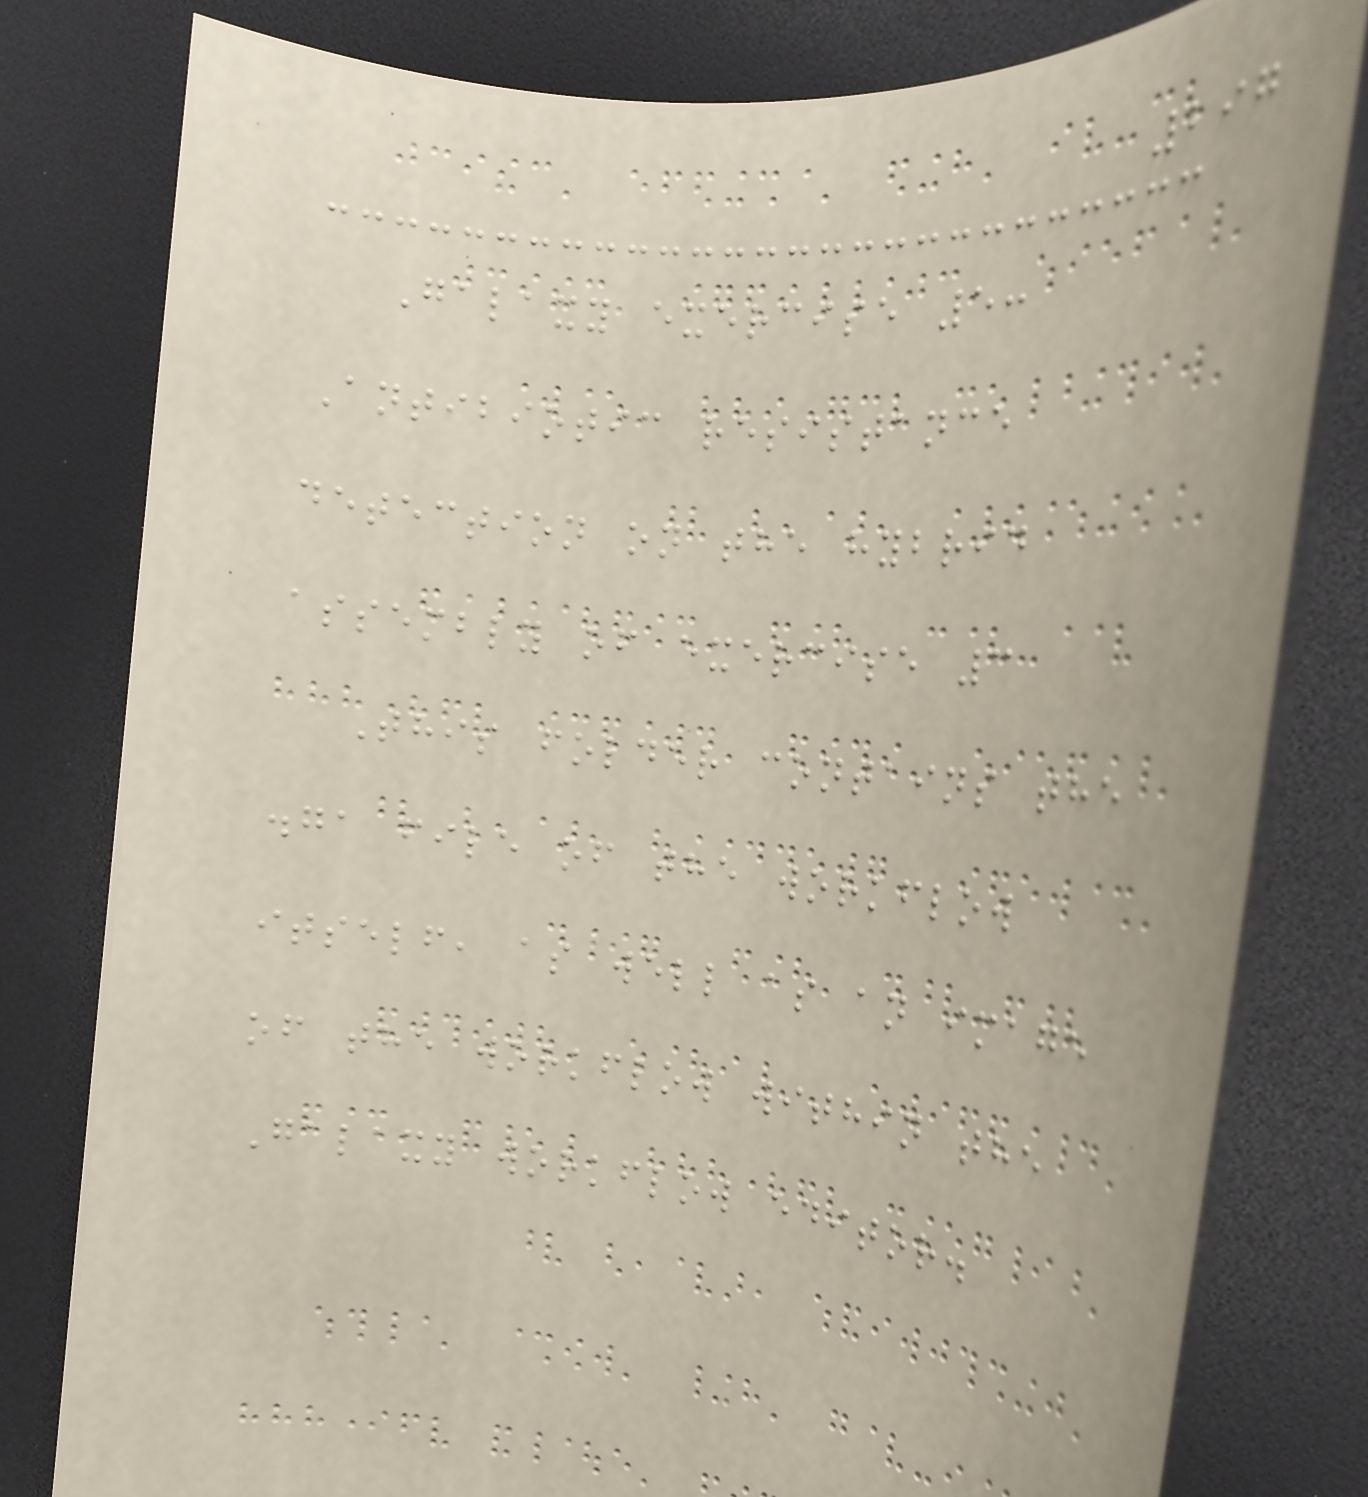297
Galaxy exercise 5:
Antibiotic resistance
detection on the hybrid
assembly of exercise 3
This folder contains the
.ga file of the workflow
itself, as well as an image
of the workflow within the
Galaxy workflow editor.
